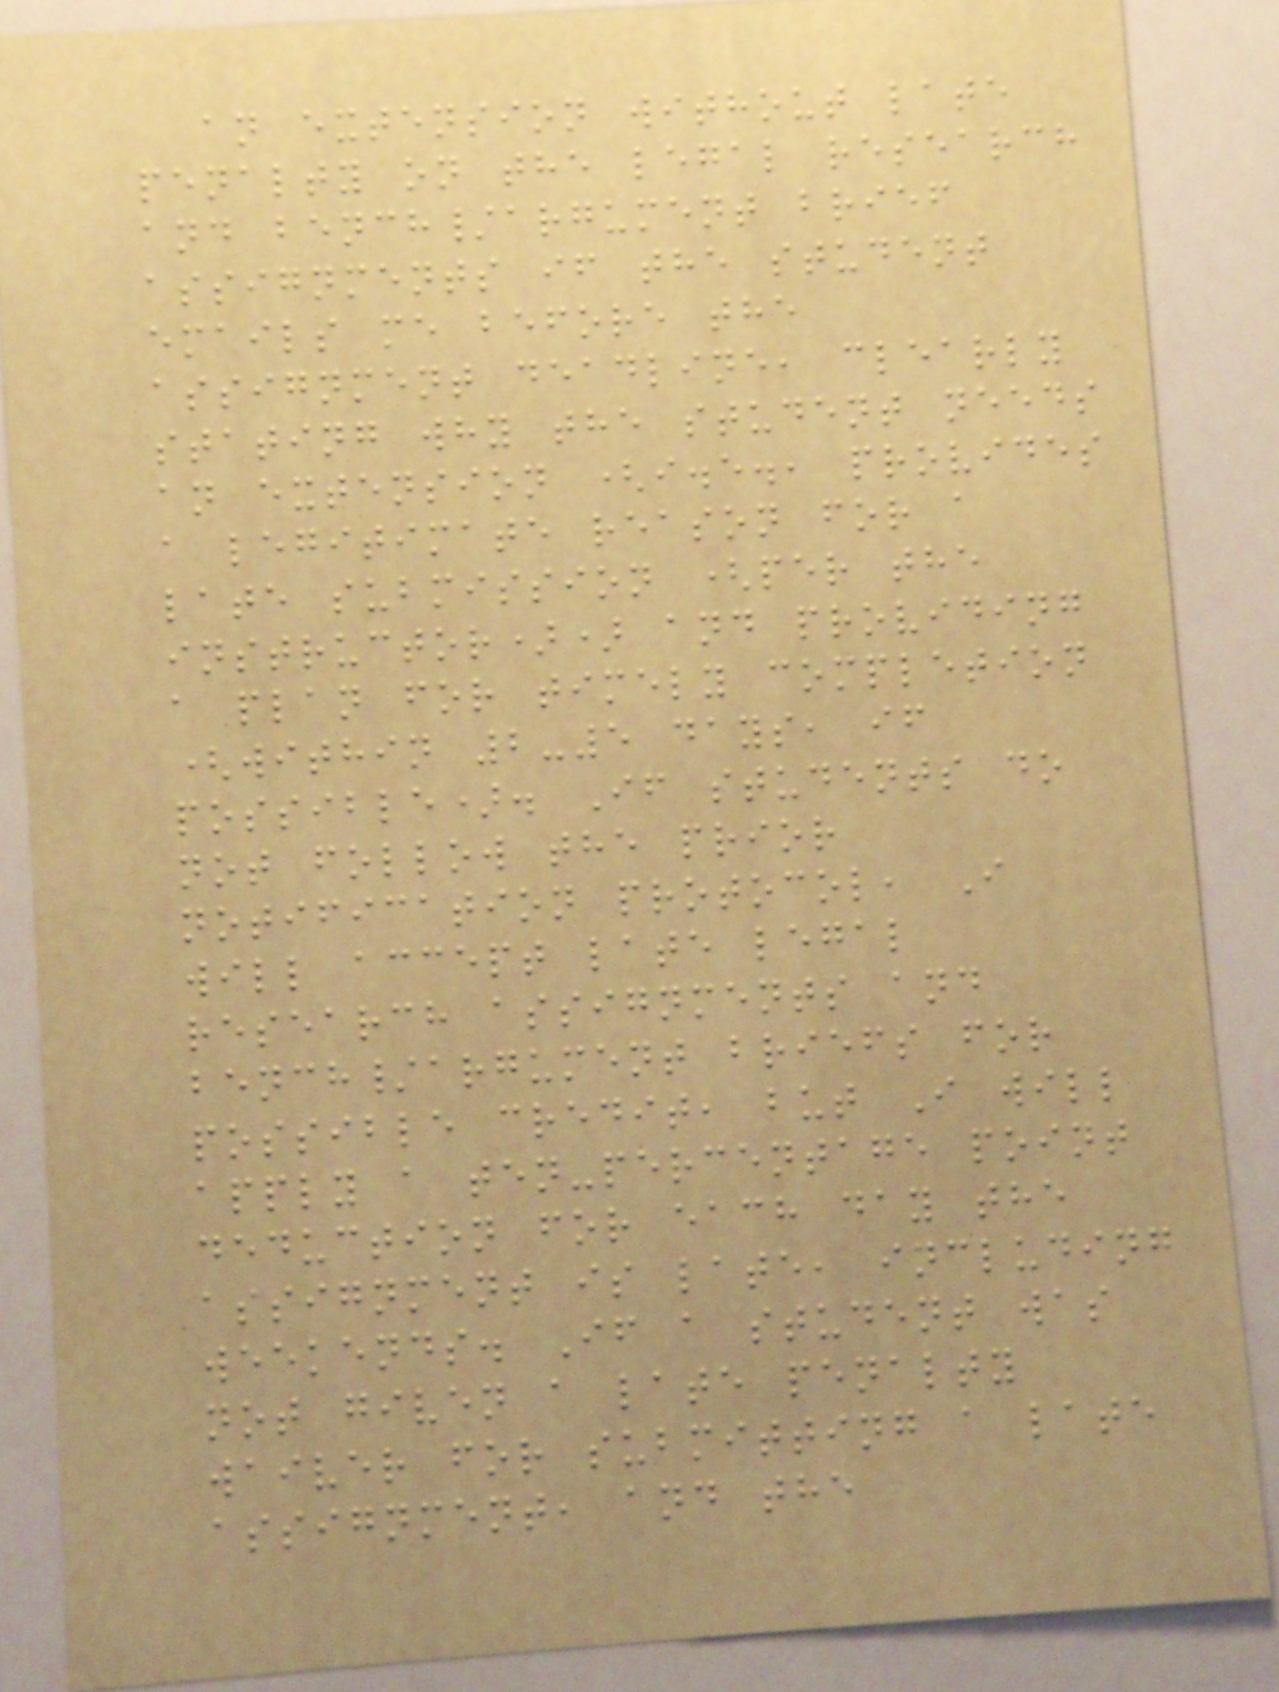an extension without late
penalty on the legal research
and bench/argument brief
assignments if the student
emails me before the
assignment deadline, clearly
stating why the student needs
an extension (i.e., provides
a legitimate reason for a
late submission (per the
instructor)) and providing
a plan for timely completion
(within 2-5 days, if
possible). If students do
not follow the prior
notification protocol, I
will accept late legal
research assignments and
bench/argument briefs for
possible credit, but I will
apply a ten-percentage point
deduction for each day the
assignment is late, including
weekends. If a student was
not given a late penalty
waiver for submitting a late
assignment, and the
